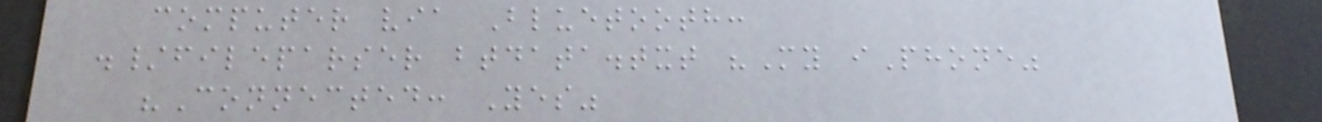computer via Bluetooth:
./fileparser btdata.txt "My iPhone"
"Connected: Yes"
